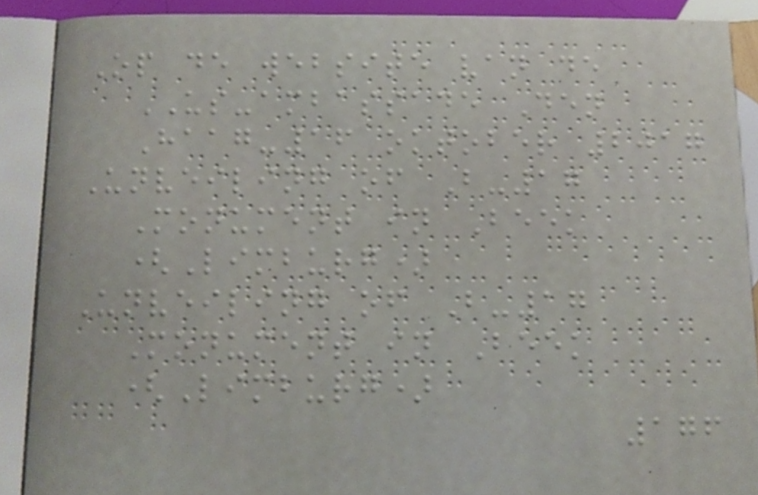Op de website van de
US-ambassade Den
Haag-16 oktober 2017
Unveiling of B-17
Monument in Beek
(Limburg)
Unveiling of B-17
Monument in Beek
(Limburg)
176
